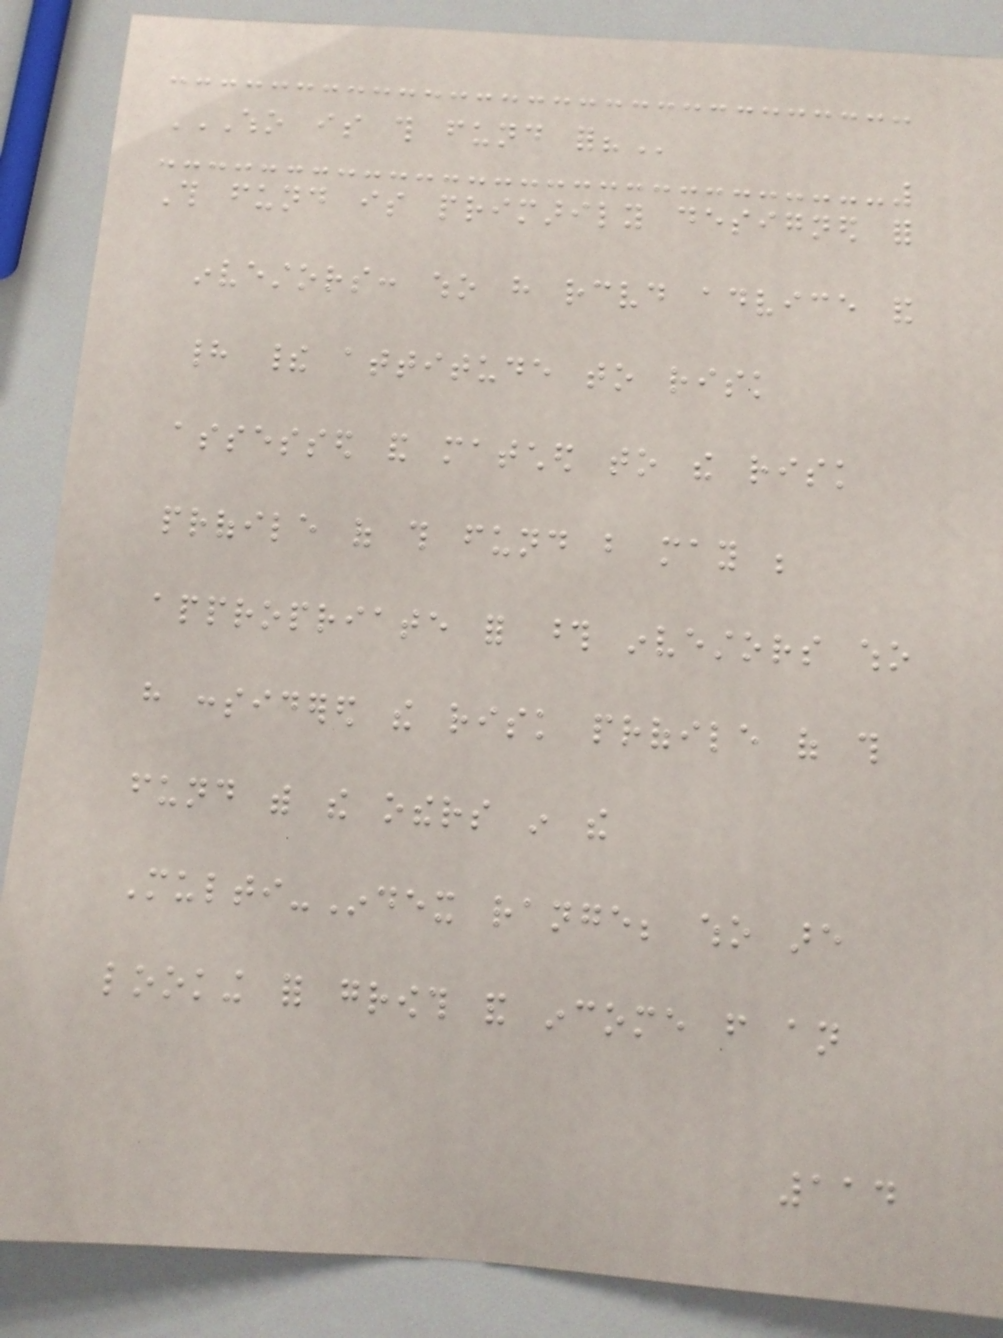WHO IS THIS FUND FOR?
This fund is primarily designed for
investors: who have received advice and
had their attitude to risk
assessed and matched to the risk
profile of this fund but may be
appropriate for those investors who
have considered the risk profile of this
fund with the others in the
Multi-Index range; who are
looking for growth and income from an
114
